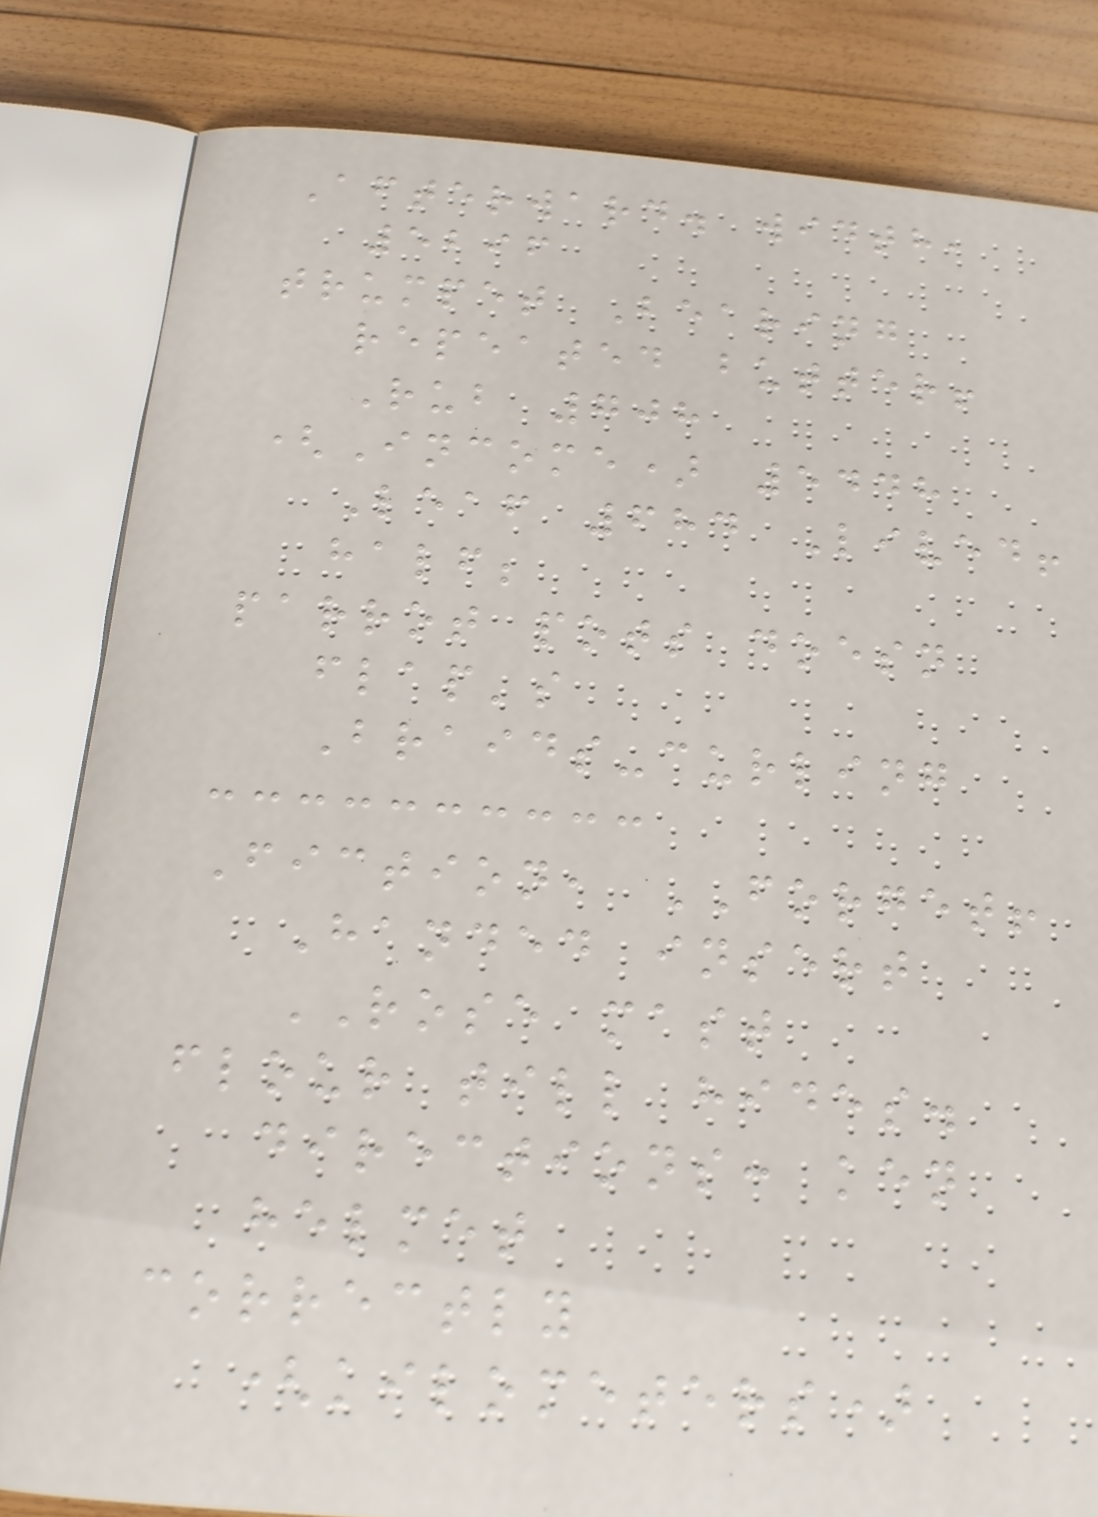Afterward. width,
5296
trumpet Bearing
repeated butter!
Rub 708
(Income) 5448
Leaf 684 Lived!
half;
parrot pots doesn
flap's
Braids-curling
Fiction, FORGET!
Handed insert
ROSE mast
flour till hides.
directions: ken
helmet
correctly
(kilometers)
